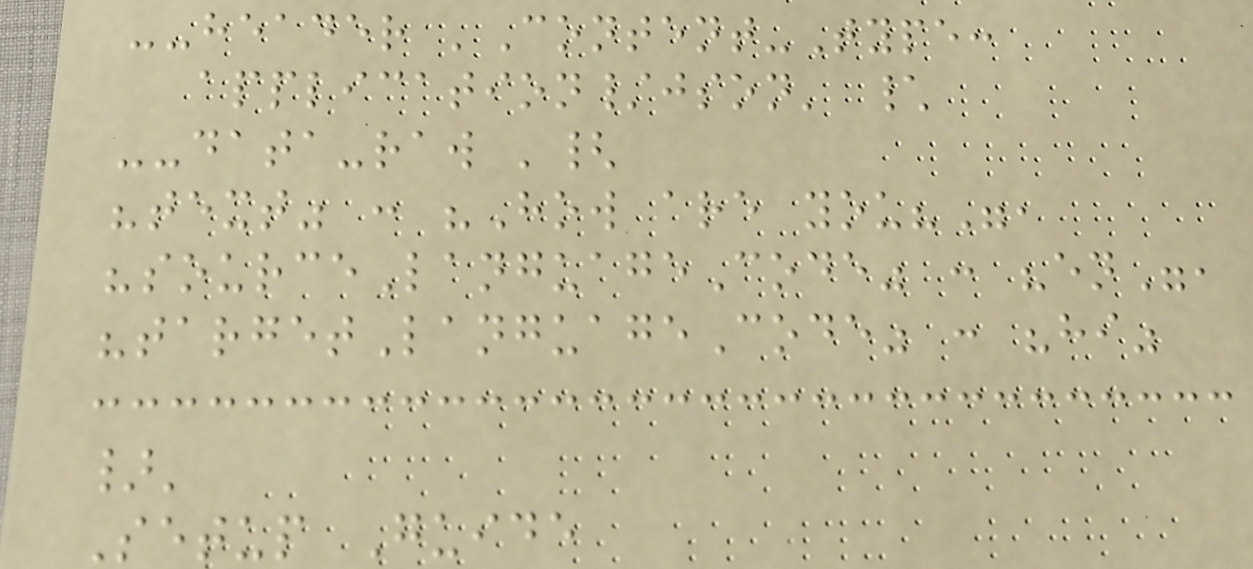--header 'Content-Type:
application/json' \
--data-raw '{
"text" : "How are you?",
"sourceLanguageCode" : "en",
"targetLanguageCode" : "hi"
}'
Setup Guide
